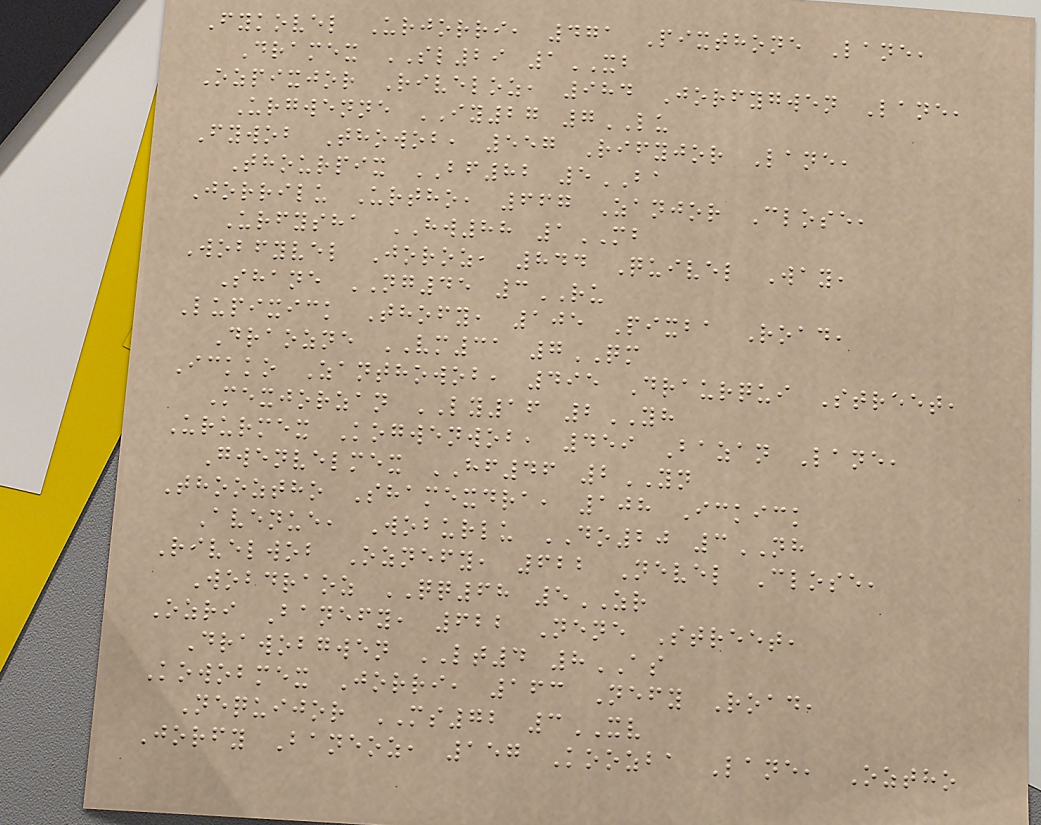Fykovel Urjorri, 471 Pixthone Lane,
Dramex SL29 1XB
Ozpixjor Riveloz, 984 Jorfygwen Lane,
Urgwenne IY27 7LU
Fywob Thowob, 557 Rifyjor Lane,
Thourpix BF82 5BA
Jorrilu Urtho, 667 Zanjor Close,
Urfysha HW88 1MB
Wobfyvel Joroz, 844 Quivel Way,
Shane NG45 3RU
Lupixick Thofy, 105 Pixba Road,
Draozne VM31 7QM
Ickko Zanthowob, 495 Draurqui Street,
Mexjorzan LY16 2YH
Ururmex Kogwenwob, 459 Bazan Lane,
Gwenvelmex HF46 2YN
Thooztho Shamexdra, 108 Ickick
Avenue, Woburlu DO20 3NH
Rivelwob Oznefy, 622 Nevel Close,
Wobdraoz QQ68 5ZR
Ozri Banefy, 622 Nene Street,
Drawobgwen LT4 8AS
Kowobmex Jorri, 163 Nefy Road,
Nequijor MS72 3XV
Jorfy Baneoz, 157 Koozba Lane, Oztho
